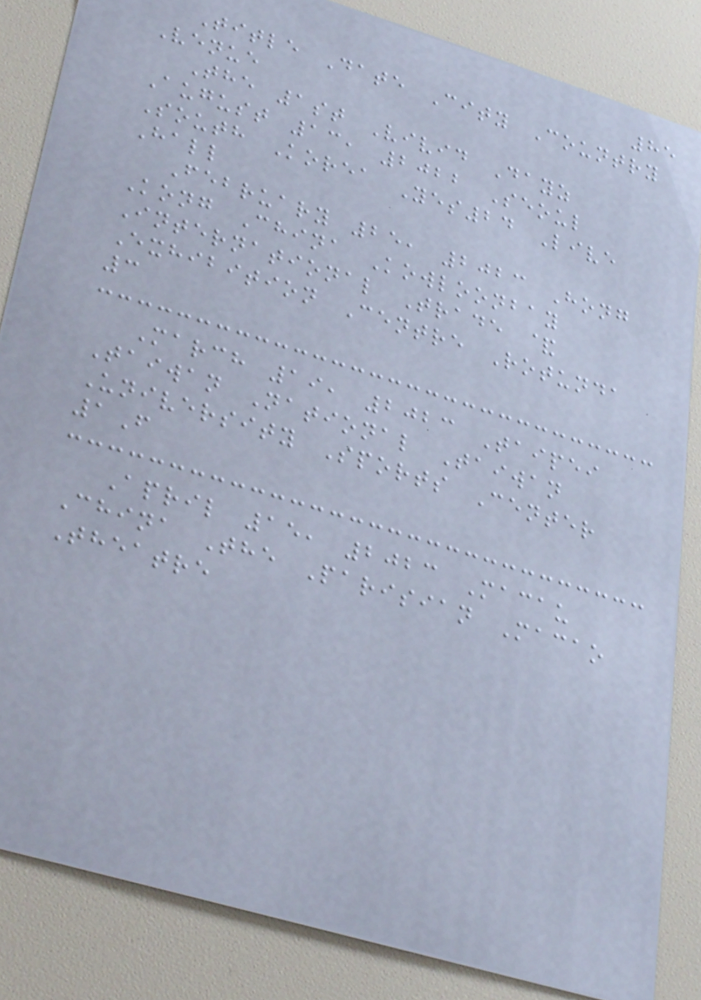85
Title Date City Country
Venue
The 1st Vivid Dayz
August 13, 2022 Seoul
South Korea Yes24 Live
Hall
February 25, 2023 Hong
Kong China Kowloonbay
International Trade &
Exhibition Centre Rotunda
3
March 19, 2023 Taipei
Taiwan National Taiwan
University Sports Center
1F
April 15, 2023 Macau
China The Parisian Macao
Theatre
